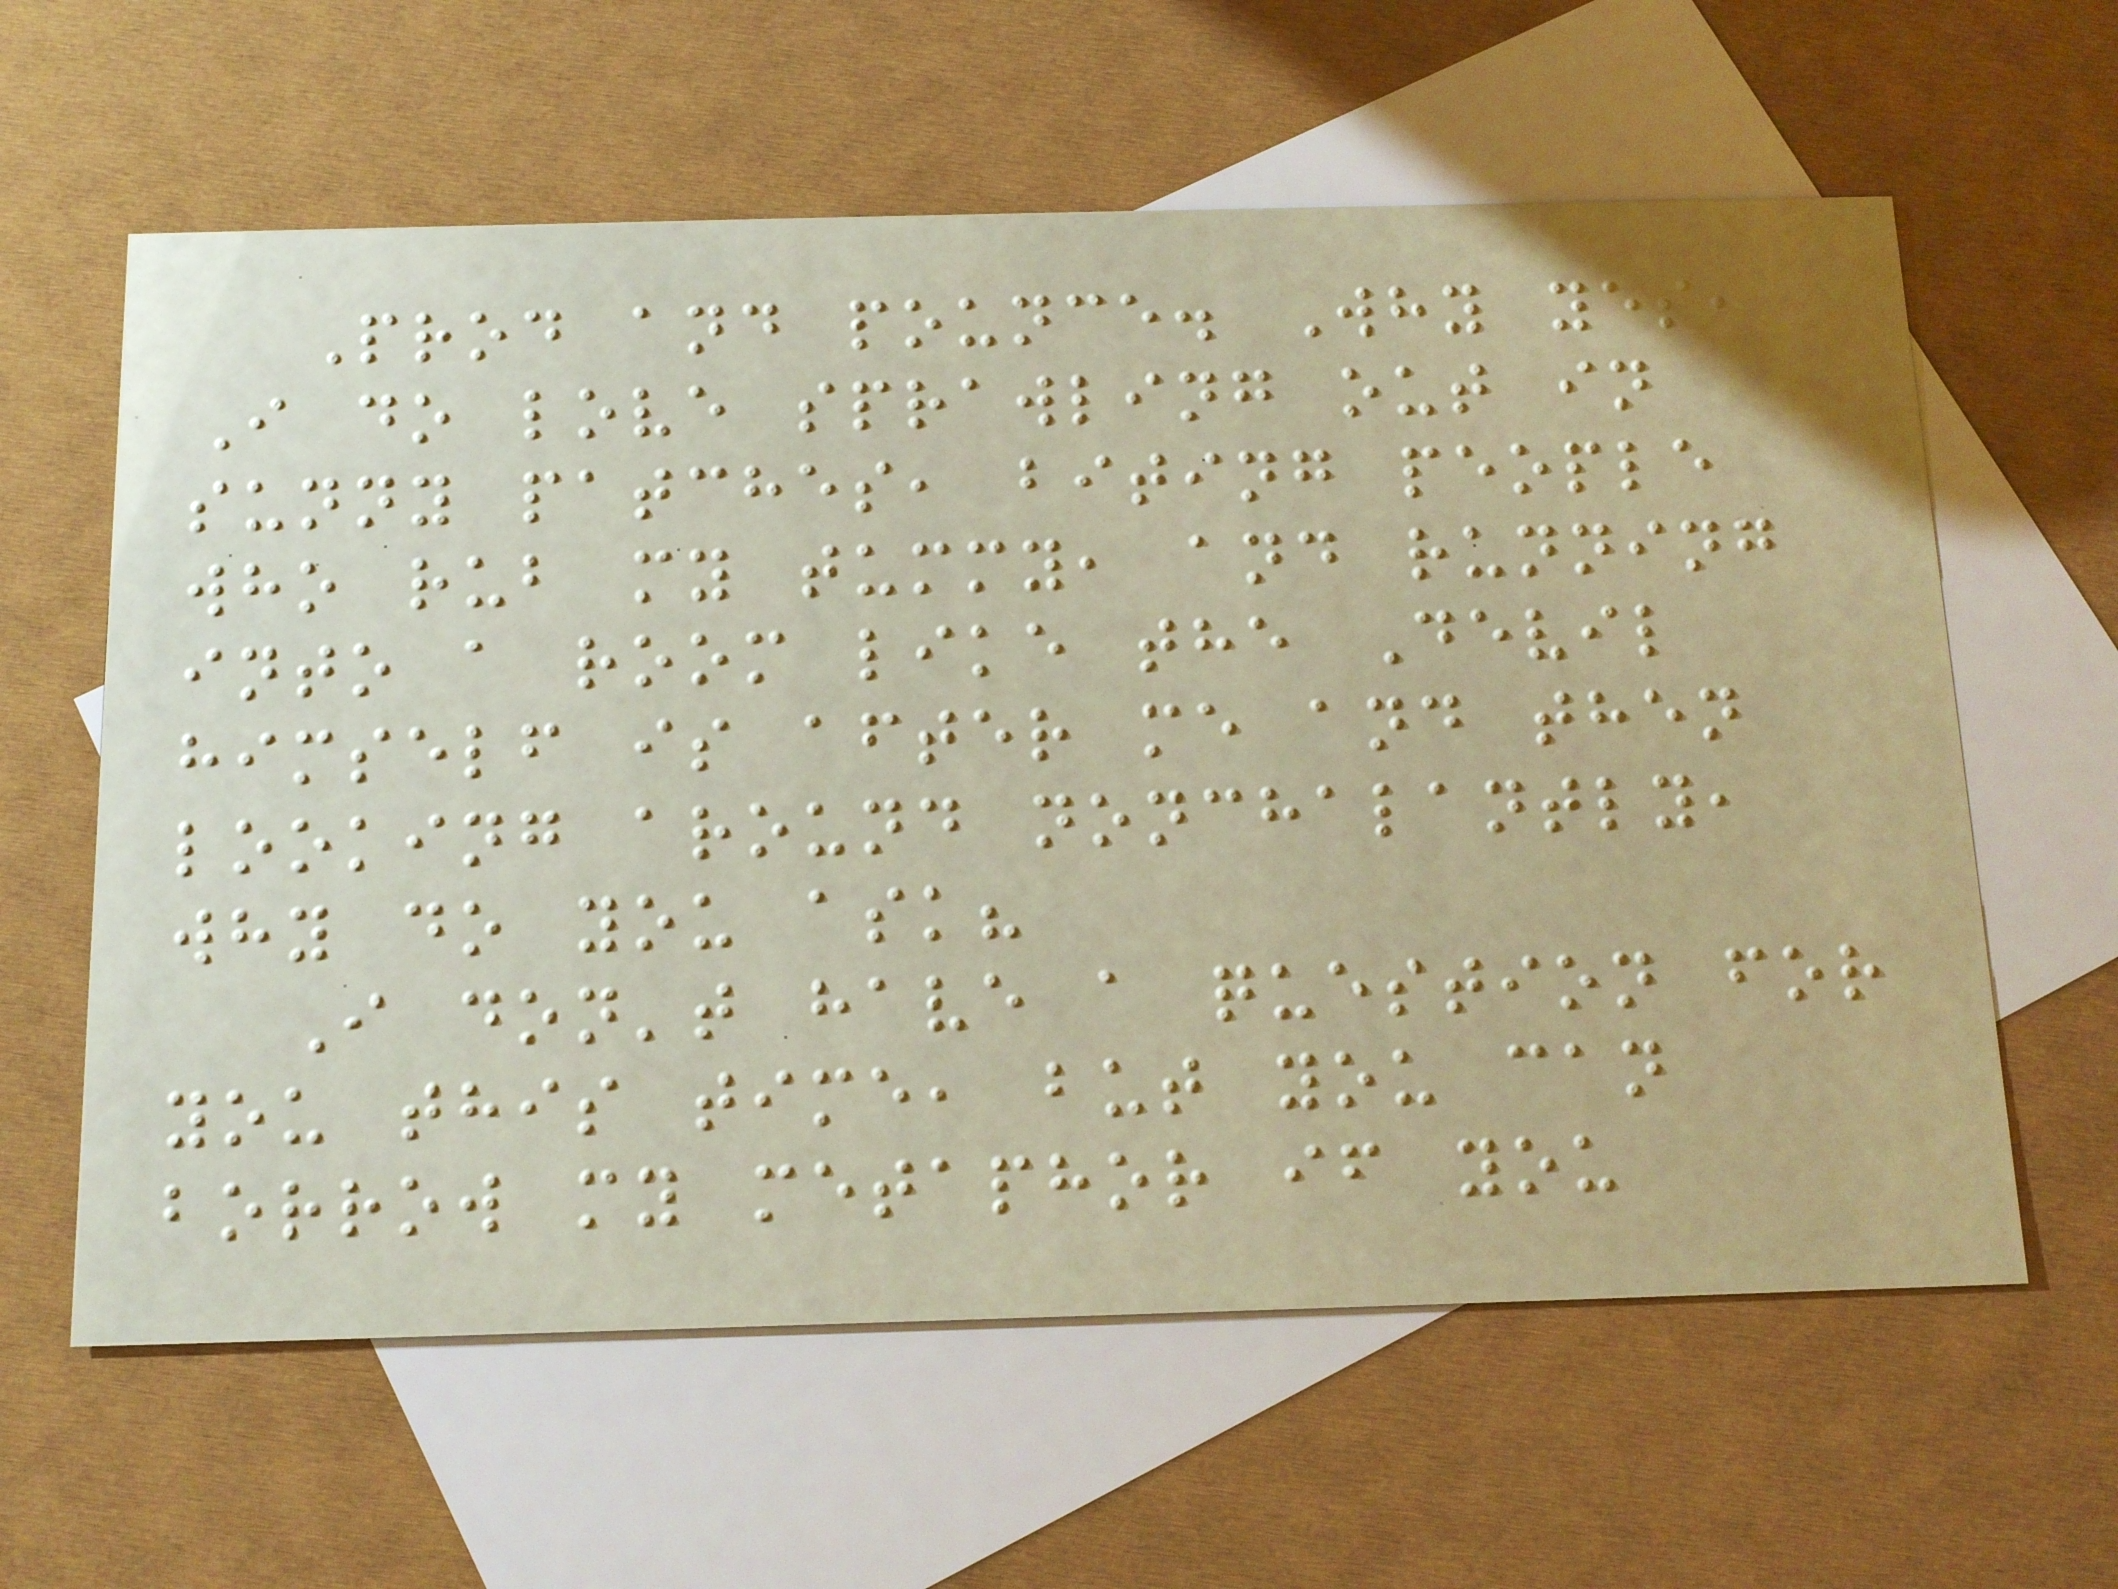Prod and pounce. Why yes,
I do love sprawling out in
sunny patches, biting people
who rub my tummy, and running
into a room like the Devil
himself is after me and then
looking around nonchalantly,
why do you ask?
I don't have a question for
you this time, but you can
borrow my metaphor if you
